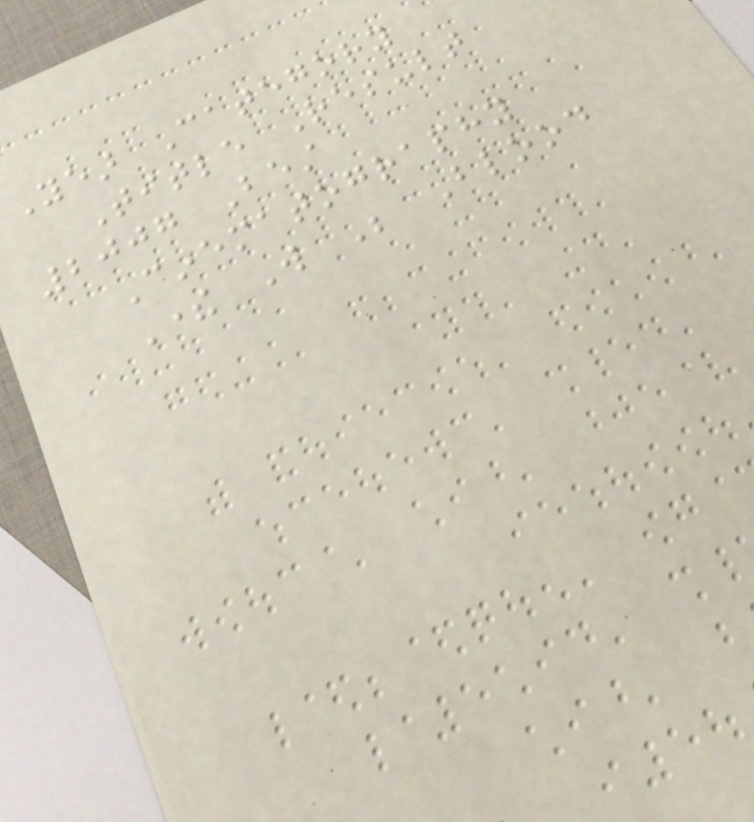Year Category
Title Result
2007 Best
Cinematography
There Will Be Blood
